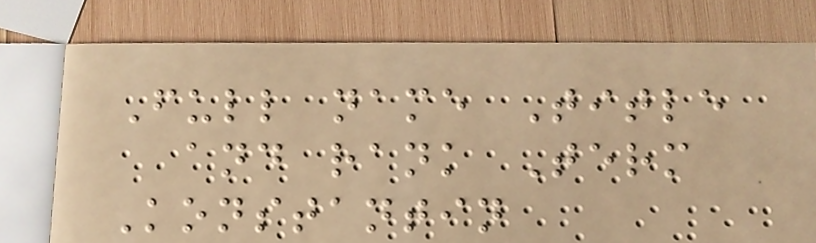Full name Title
and rank Term
Konstantin
